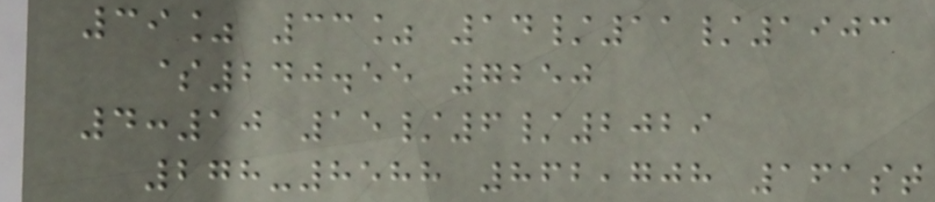39% 33% 14/11/1903
$240.55 7250
4:10 15/6/2029
278-8588 862,708 161st
